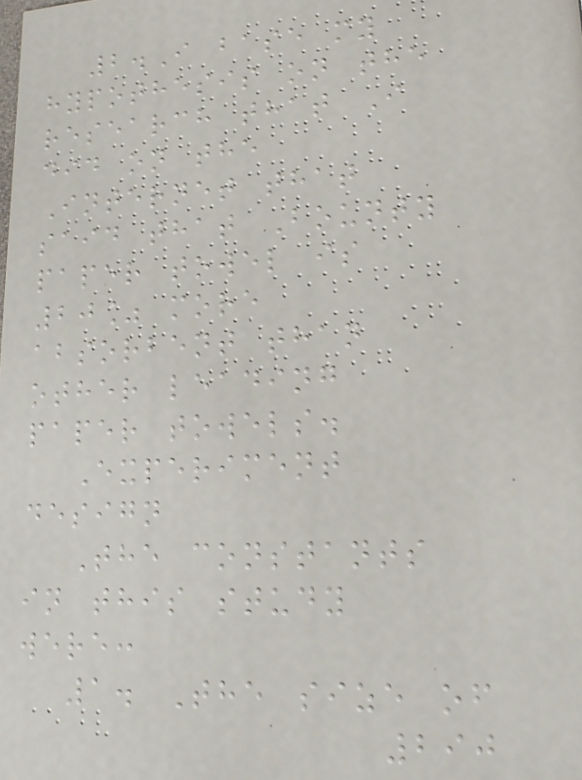2.I base my
hypothesis on the
research that I
did on the
Internet that
said that Bounty
paper towel is
20% more
absorbent than
other leading
paper towels.
Experiment
design
The constants
in this study
were:
1. The size of
290
